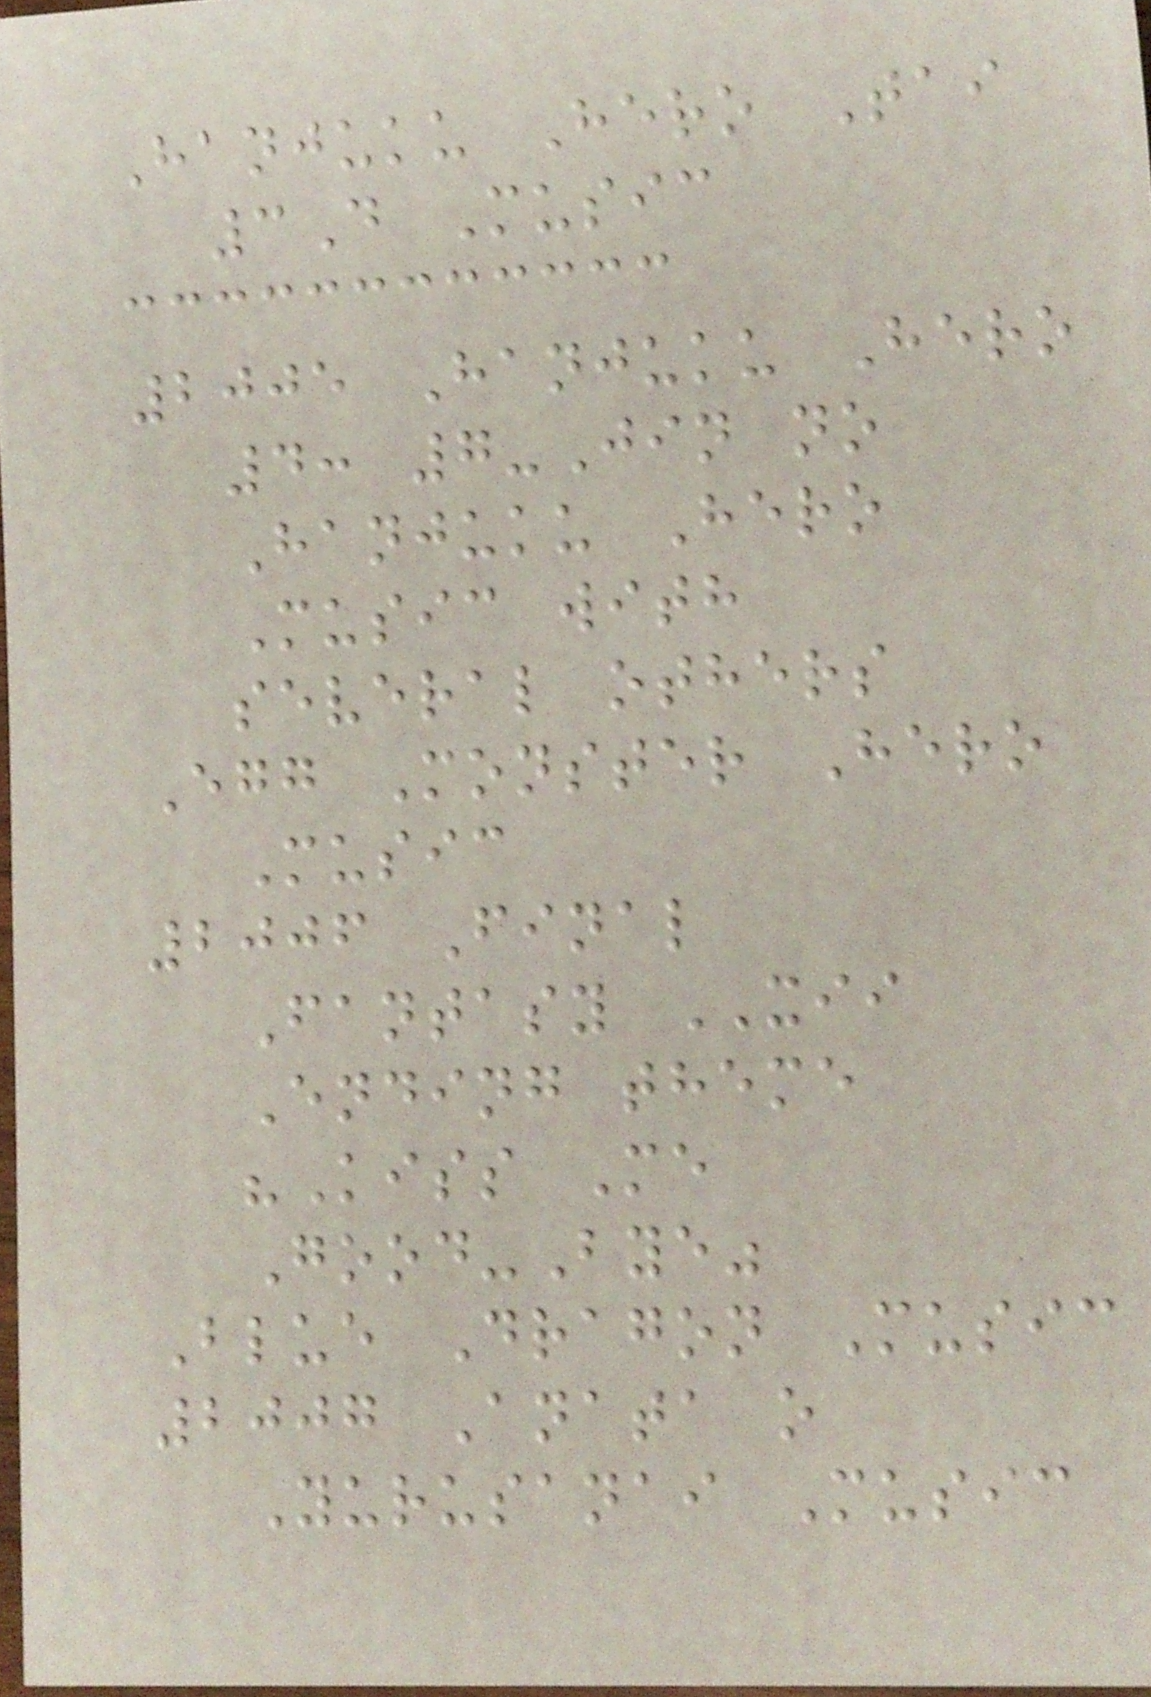Hanjuku Hero Tai
3D Music
2005 Hanjuku Hero
4: 7-Jin no
Hanjuku Hero
Music with
several others
Egg Monster Hero
Music
2006 Final
Fantasy XII
Ending theme
"Kiss Me
Good-Bye"
Blue Dragon Music
2007 Anata o
Yurusanai Music
